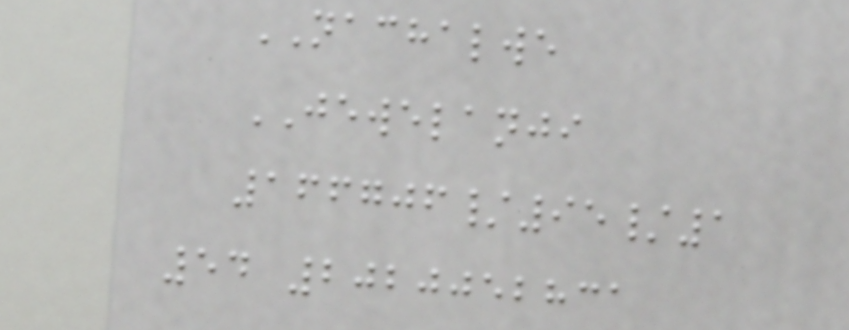NACHALWE
JEWELANJI
166706/95/1
54 2020052831
